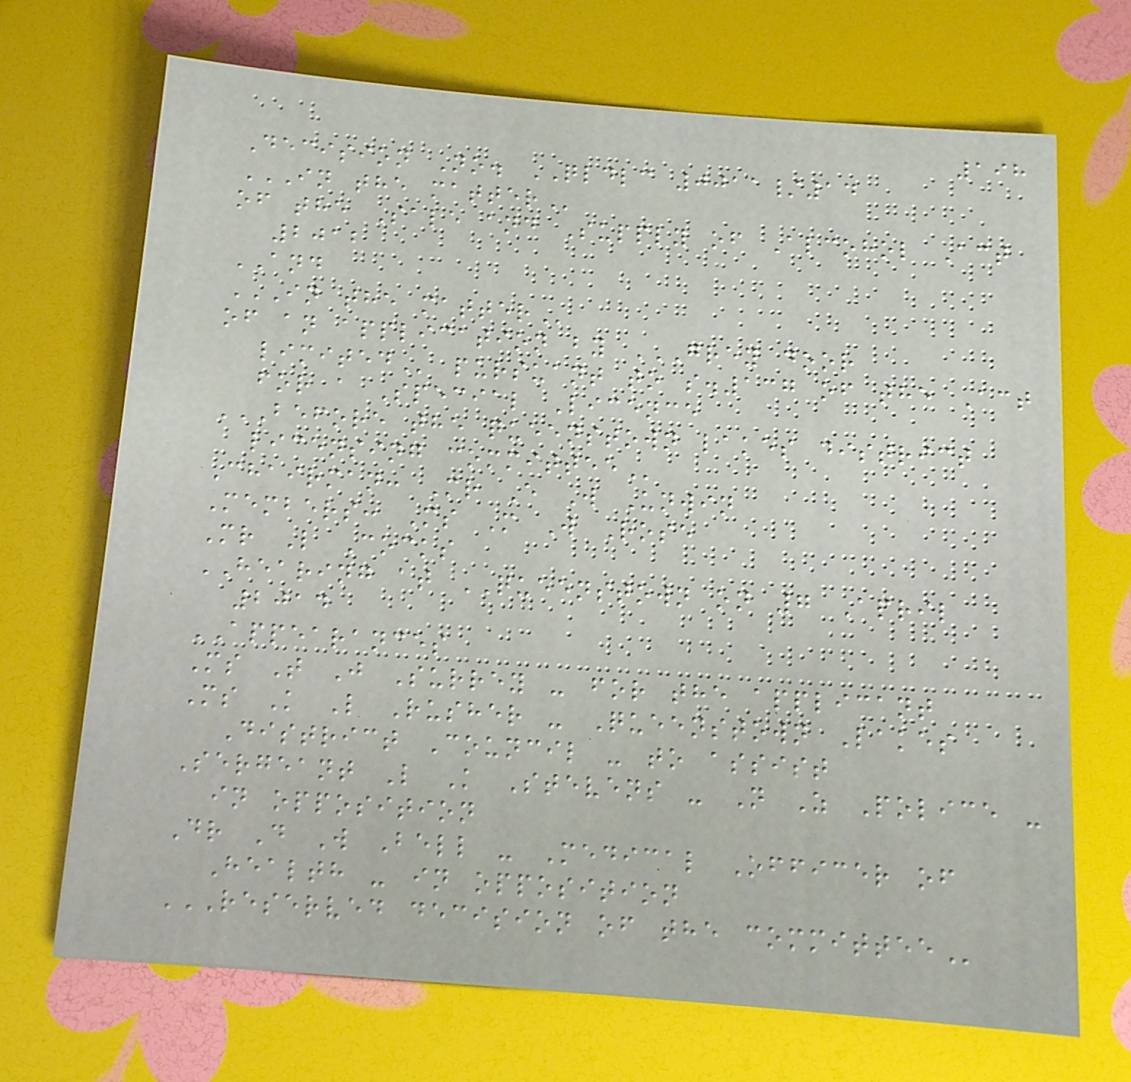198
Decision No. QLDLC 0011/14
IN THE MATTER
of the Sale and Supply of Alcohol Act
2012
AND
IN THE MATTER
of an application by GREY DOOR
LIMITED pursuant to s.137 of the Act
for a Special Licence
BEFORE THE QUEENSTOWN LAKES DISTRICT
LICENSING COMMITTEE
Chairman: Mr E W Unwin
Members: Ms M W Rose
Mr L Cocks
HEARING at QUEENSTOWN on 7 April
2014
APPEARANCES
Ms T J Surrey - for the applicant
Ms K L Rusher - Queenstown Lakes
District Council - to assist
Sergeant L K Stevens - N Z Police -
in opposition
Dr D W Bell - Medical Officer of
Health - in opposition
RESERVED DECISION OF THE COMMITTEE
